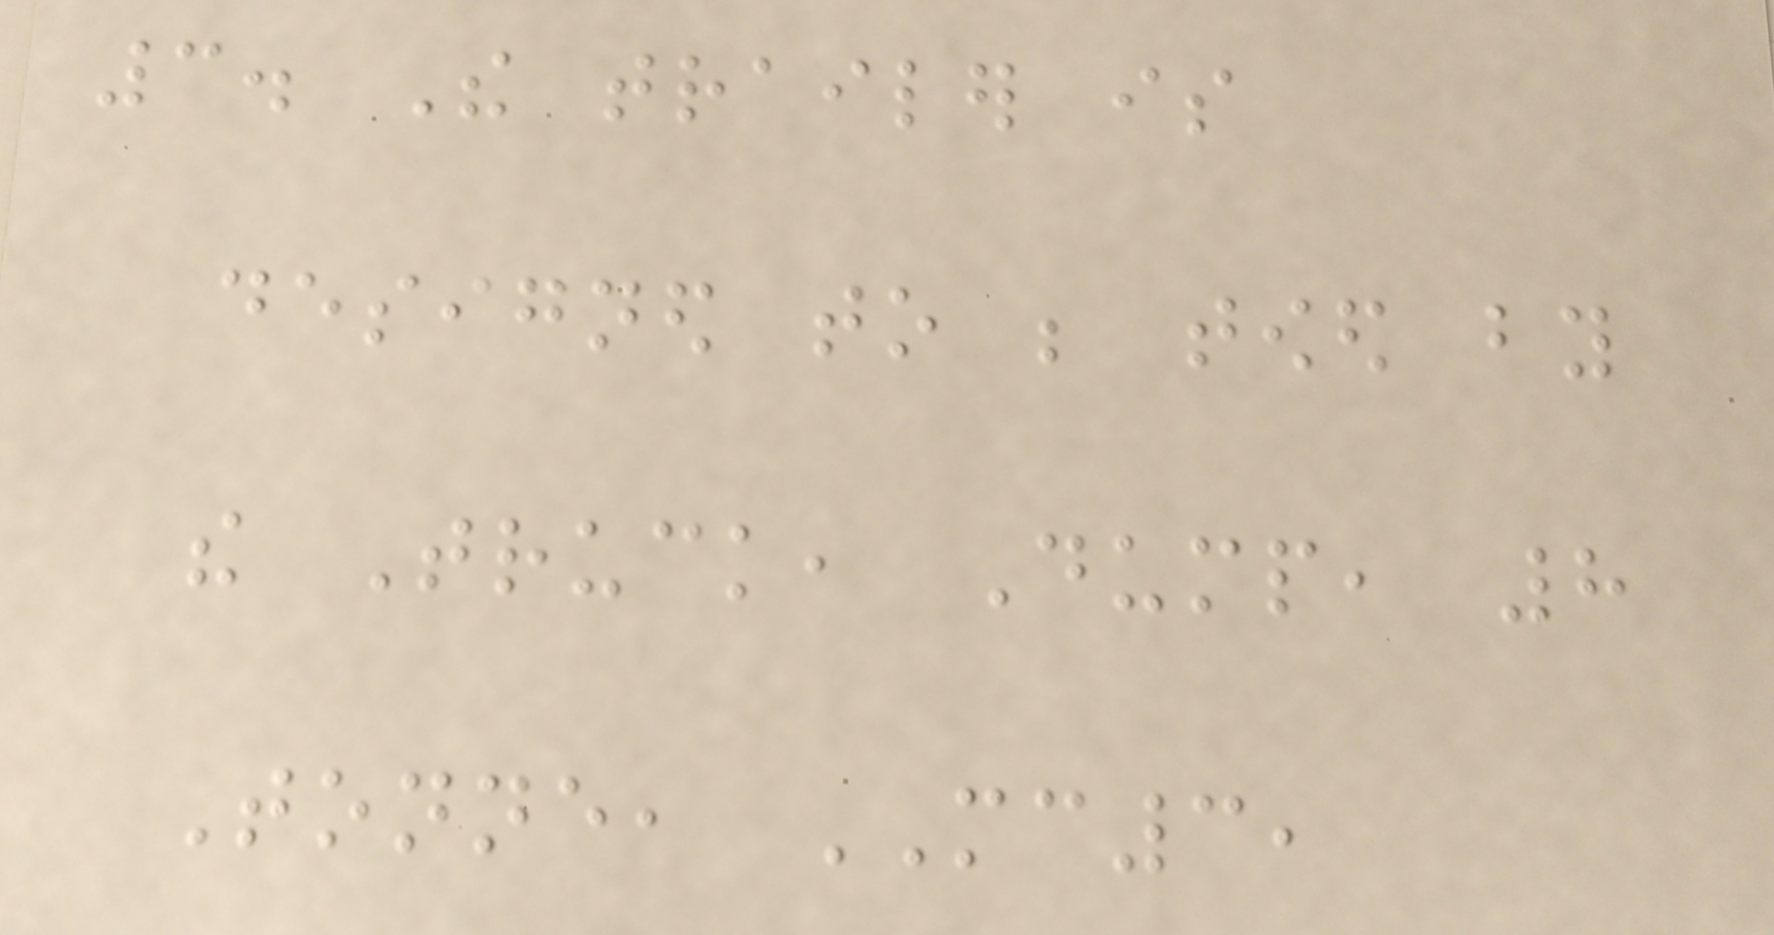3. The trailer is
designed to be towed by
the Truck, Dump, 8
Tonne, MC3,
